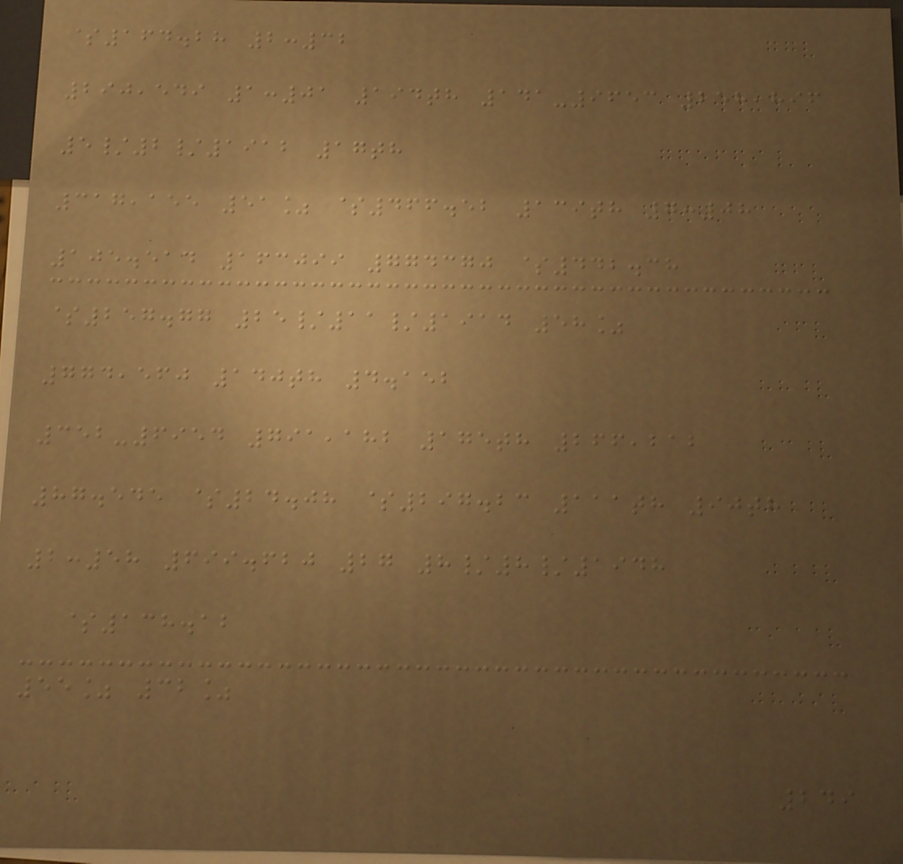$164.28 2:32
290,549 1:01 194th 141-9653 258,896
5/2/1912 17th
317,155 51% $466.52 139th 7:08
105.514 163099 774370 $442.38
$257.77 25/11/1914 58%
774,560 140th 4.152
352-6954 791,182 175th 266,212
87.545 $24.08 $297.23 111th 90th
2:58 699.620 27 8/8/1948
$138.12
55% 32%
249
